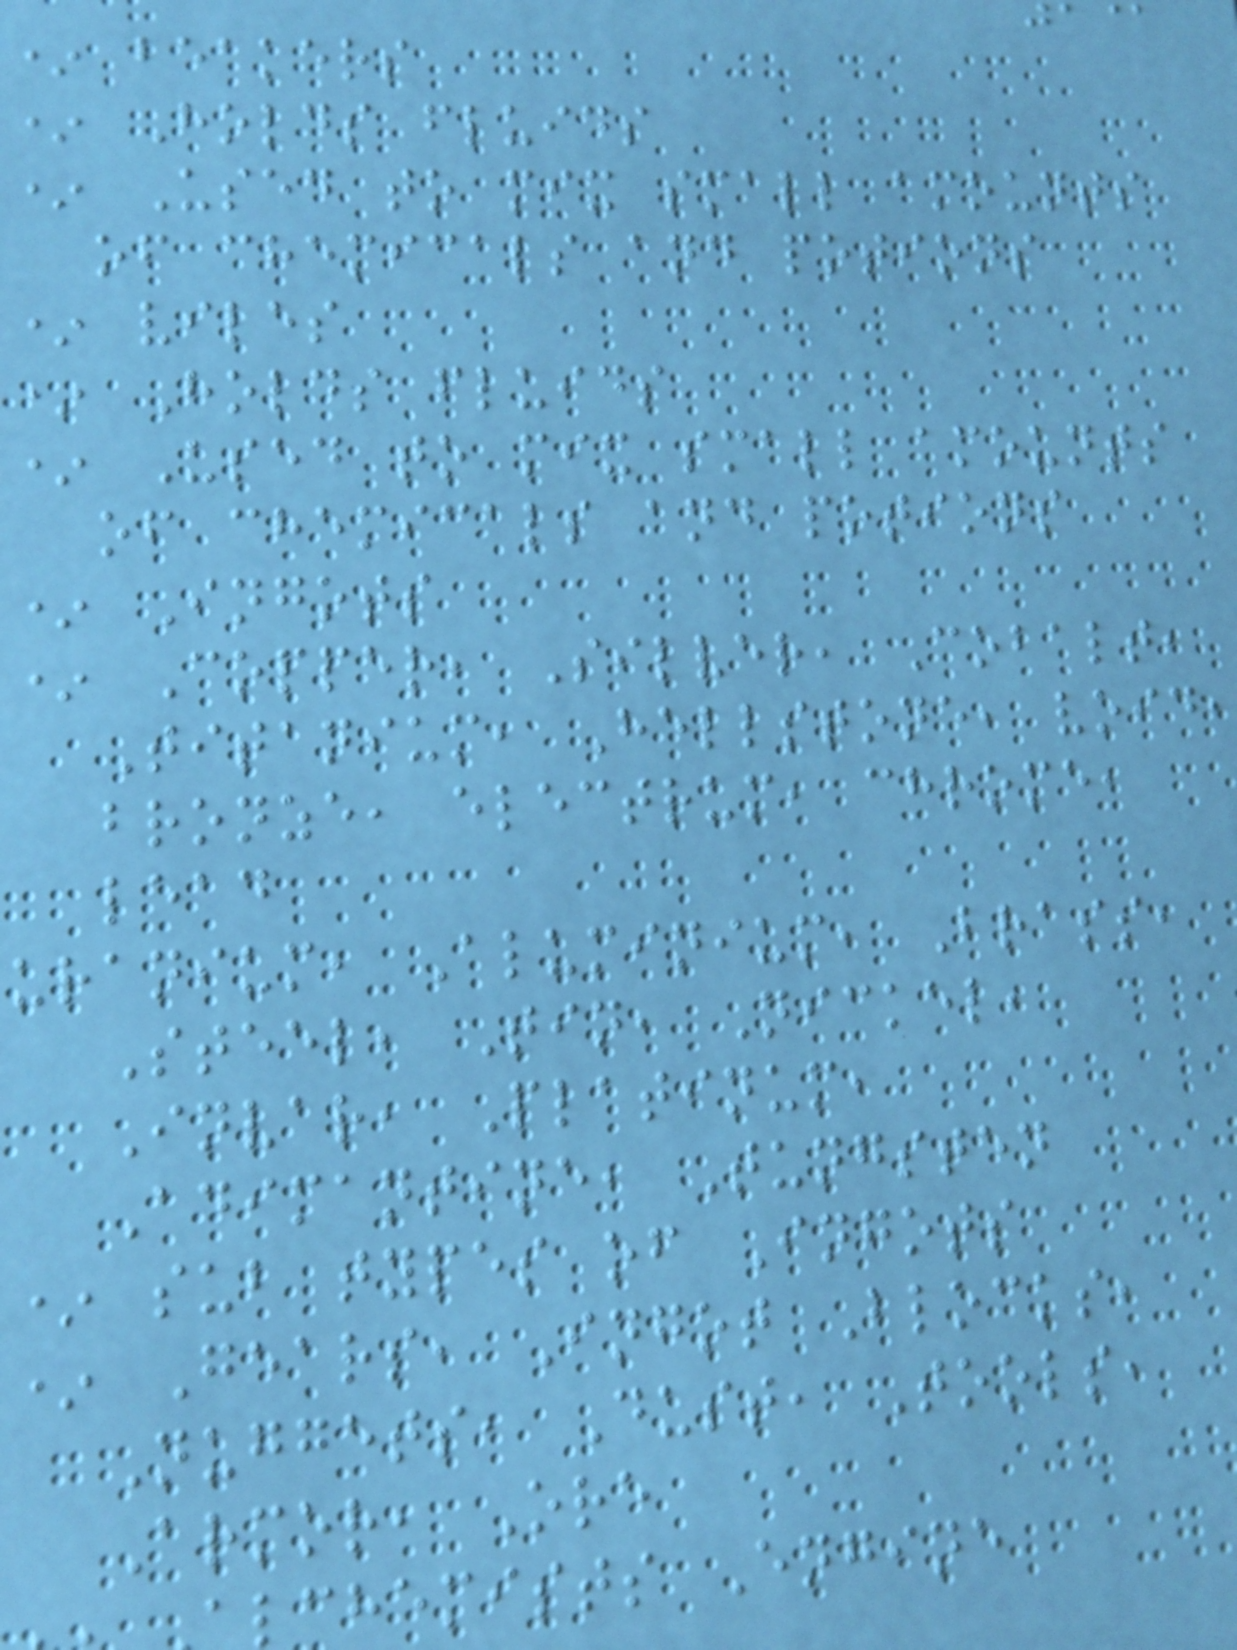* beakers
* Holds fluids
* Used to mix small amounts
of chemicals and potions
* viles
* Holds fluids
* Used to mix small amounts
of chemicals and potions
* Ingots
* Copper, Silver, Cobalt,
Titanium, Hellstone, void,
bronze, electrum, chrome,
lead
uranium, Aluminium, Brass,
Steel, Tin, Nickel,
Invar, Platinum,
Adimantine, Tungsten
* sub types of Ingots
* Gears, Ingot Blocks,
Nuggets, Dust, Tools,
Armor, Ore
lchemists Engine
